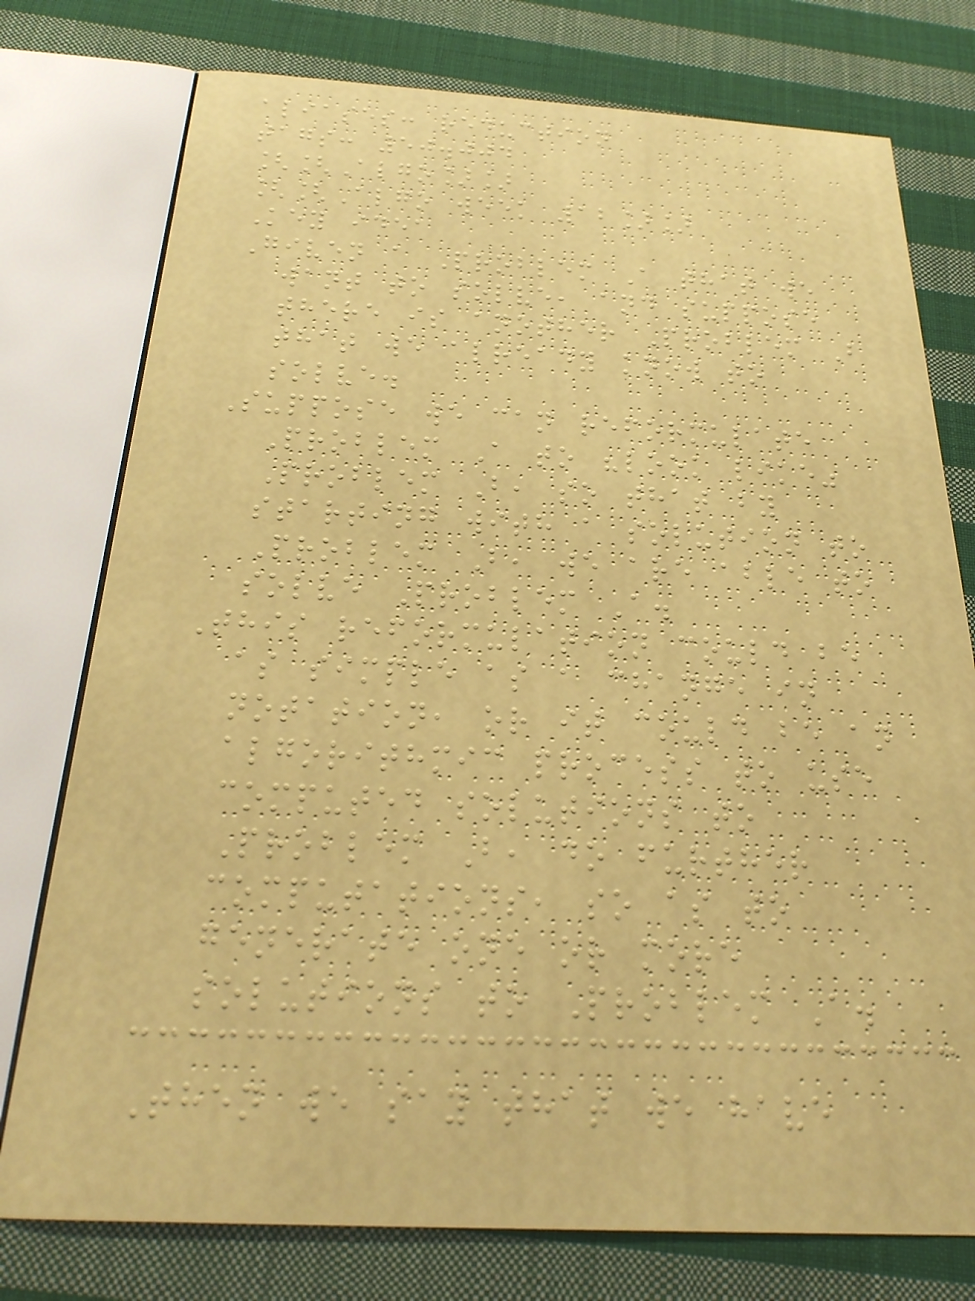aliases: reduction
tags: 50.004
[[Algo]]
[[Algo week 12]]
Key idea
Given a Problem A that we
want to solve, and suppose
there is another Problem B
that we already know to
solve.
Suppose we can reformulate
Problem A to "look like"
Problem B, so that by
starting with a solution to
Problem B, we are able to
solve Problem A.
This reformulation could be
as simple as a change in
notation, or it could be an
algorithmic process to use
computed solutions to
Problem B, do further
computations, so as to
generate one or more
solutions to Problem A.
Then we say that we have
